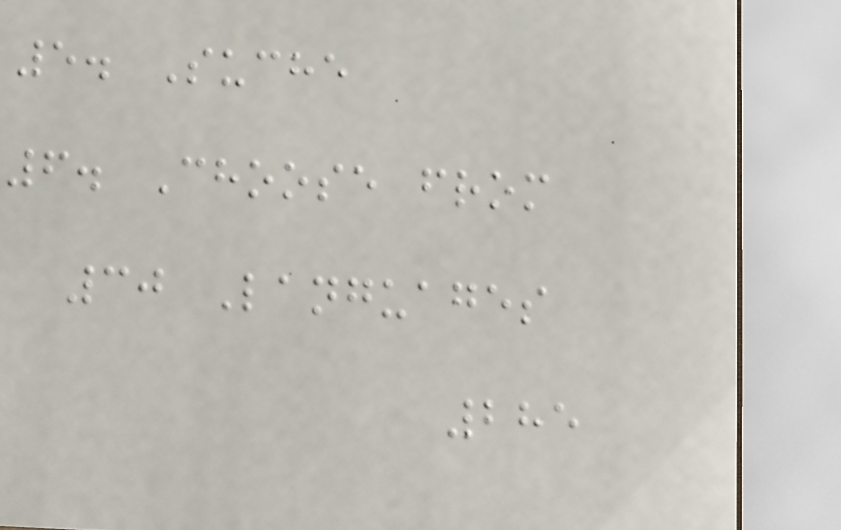5. Suche
6. Choose from
30 Languages
285
